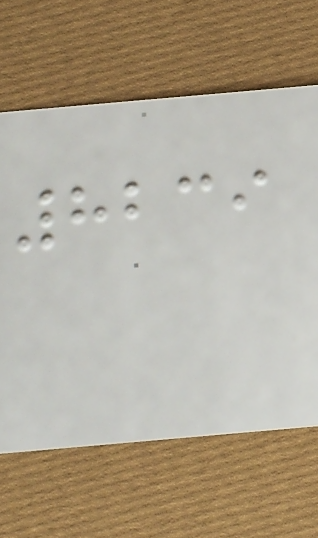8239
